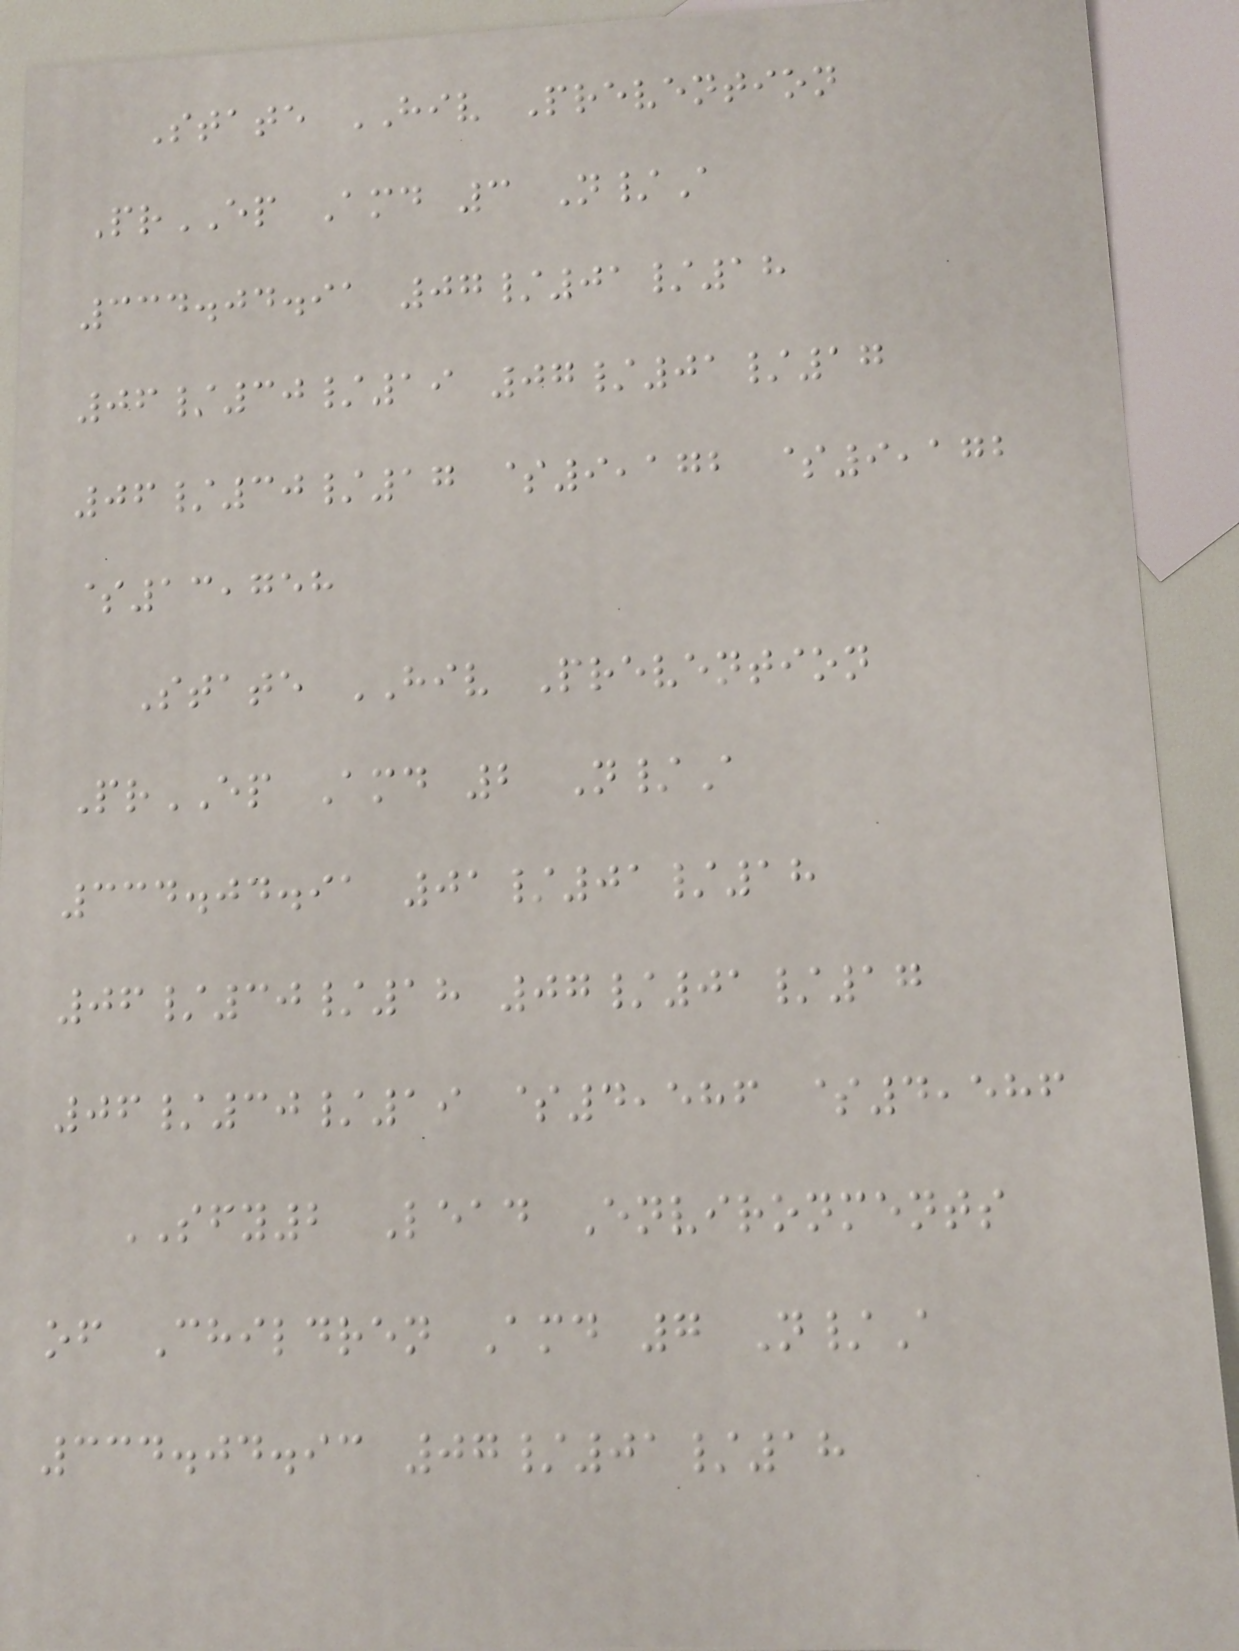State HIV Prevention
PrEP Amd 3 N/A
334.04.91 07/01/18
06/30/19 07/01/17
06/30/17 $9,172 $9,172
$13,758
State HIV Prevention
PrEP Amd 2 N/A
334.04.91 01/01/18
06/30/18 07/01/17
06/30/19 $4,586 $4,586
SFY2 Lead Environments
of Children Amd 7 N/A
334.04.93 07/01/18
